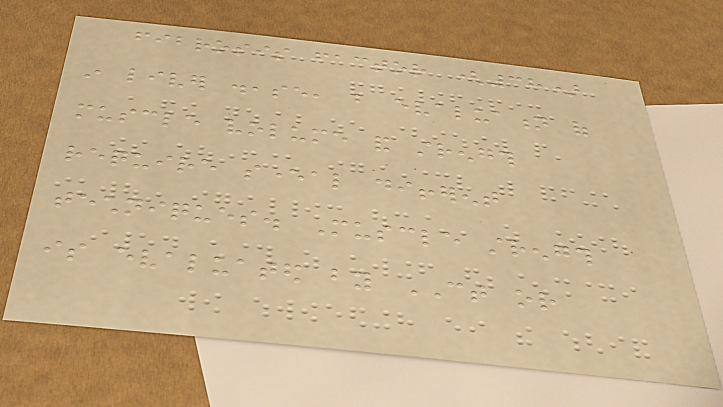fibrosis factor (38)
in liver disease, but evaluation of
muscle volume and strength
require several different
techniques. Muscle strength
is evaluated by CT or
